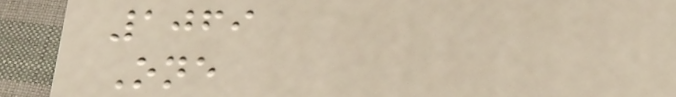1069
One
